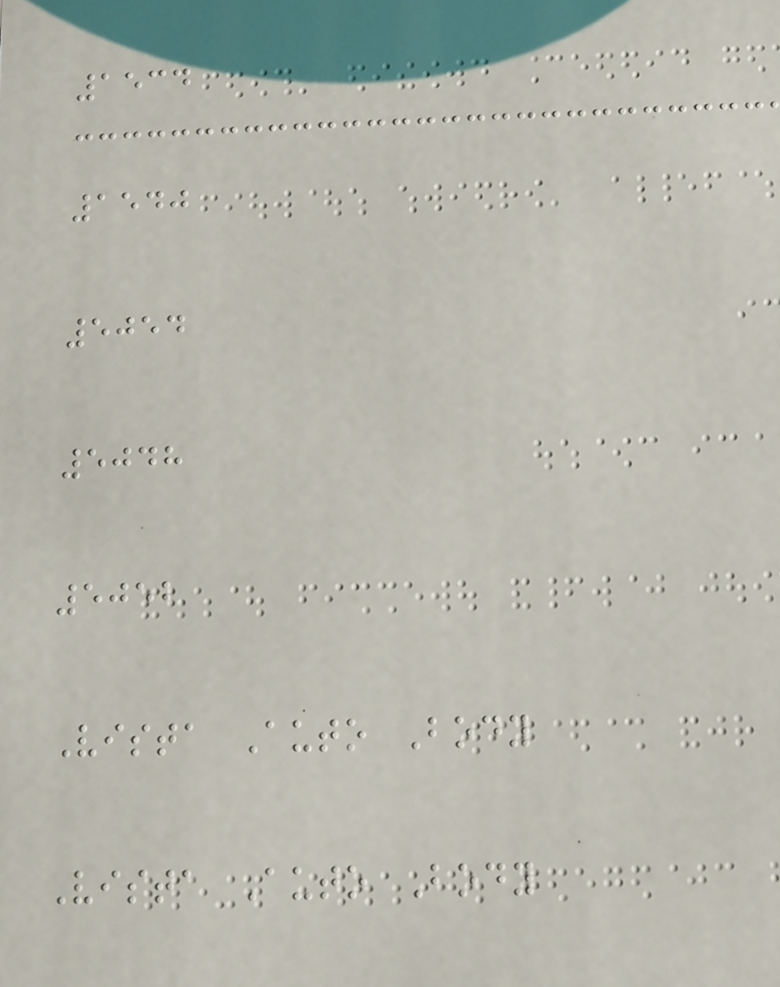1534
1540
5054
5048
5052
Vista Auto Body
Vista Auto Body
